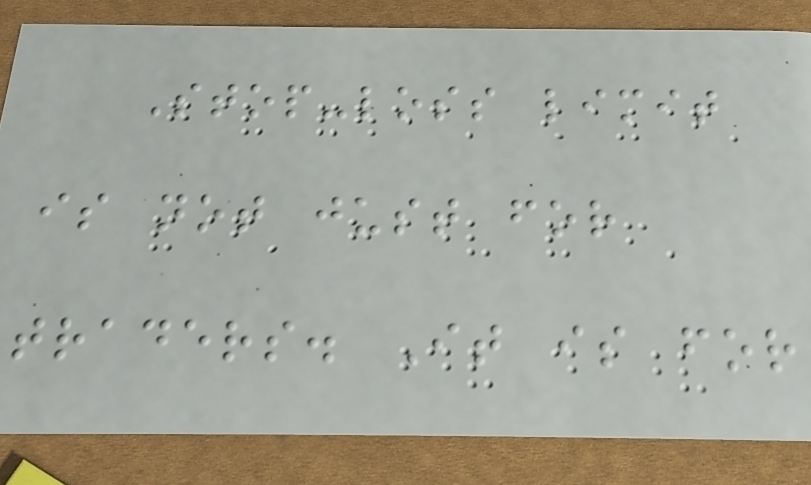Stop-loss limit
is not just for
traders. It is for
